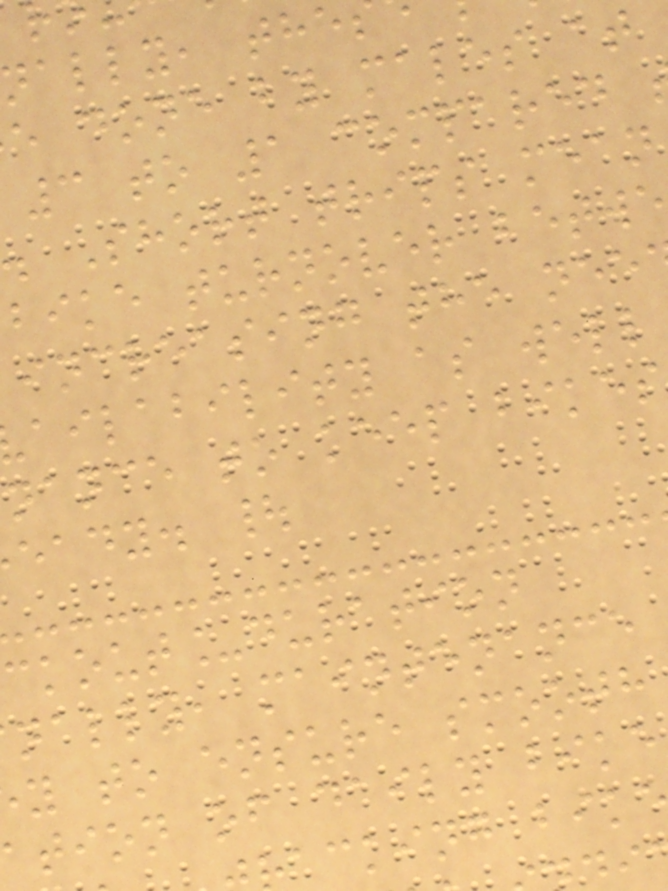ally, the
e done by males at
3 to 1 compared
Short trips mean
bike turnover betwe
increasing the nee
ailability as well
nance to keep bikes
eady. |
ckout_duration
nally, maintenance
y to ensure smooth
ation of daily bike
acking bik
